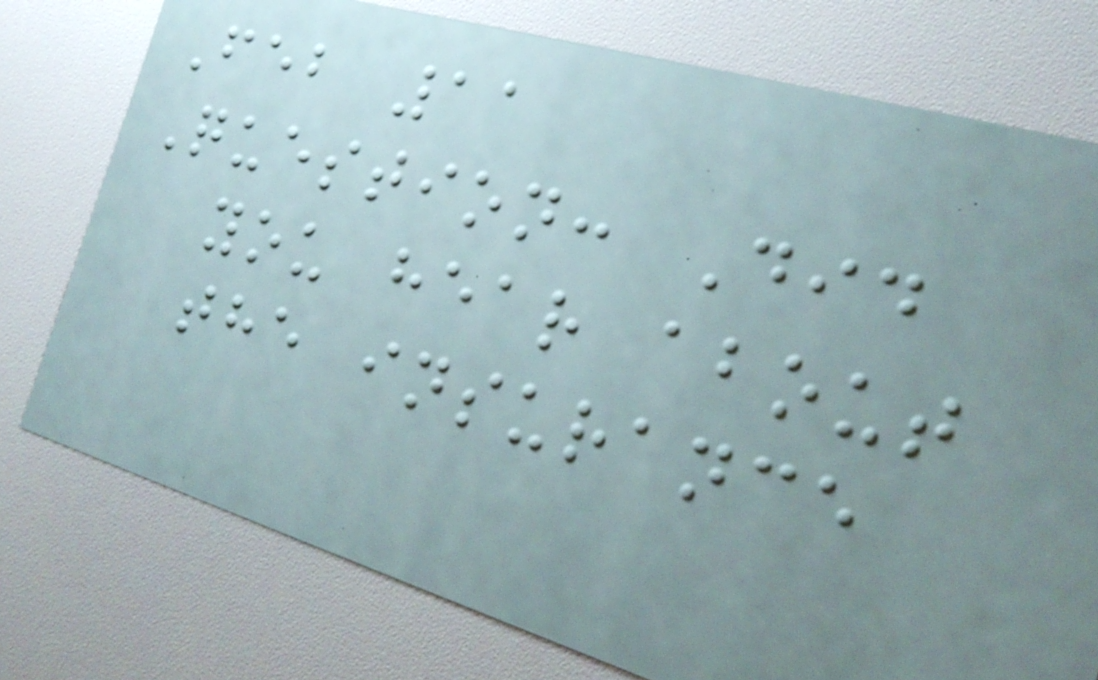Feb 11
Question: Did
you hear about
the insurance
